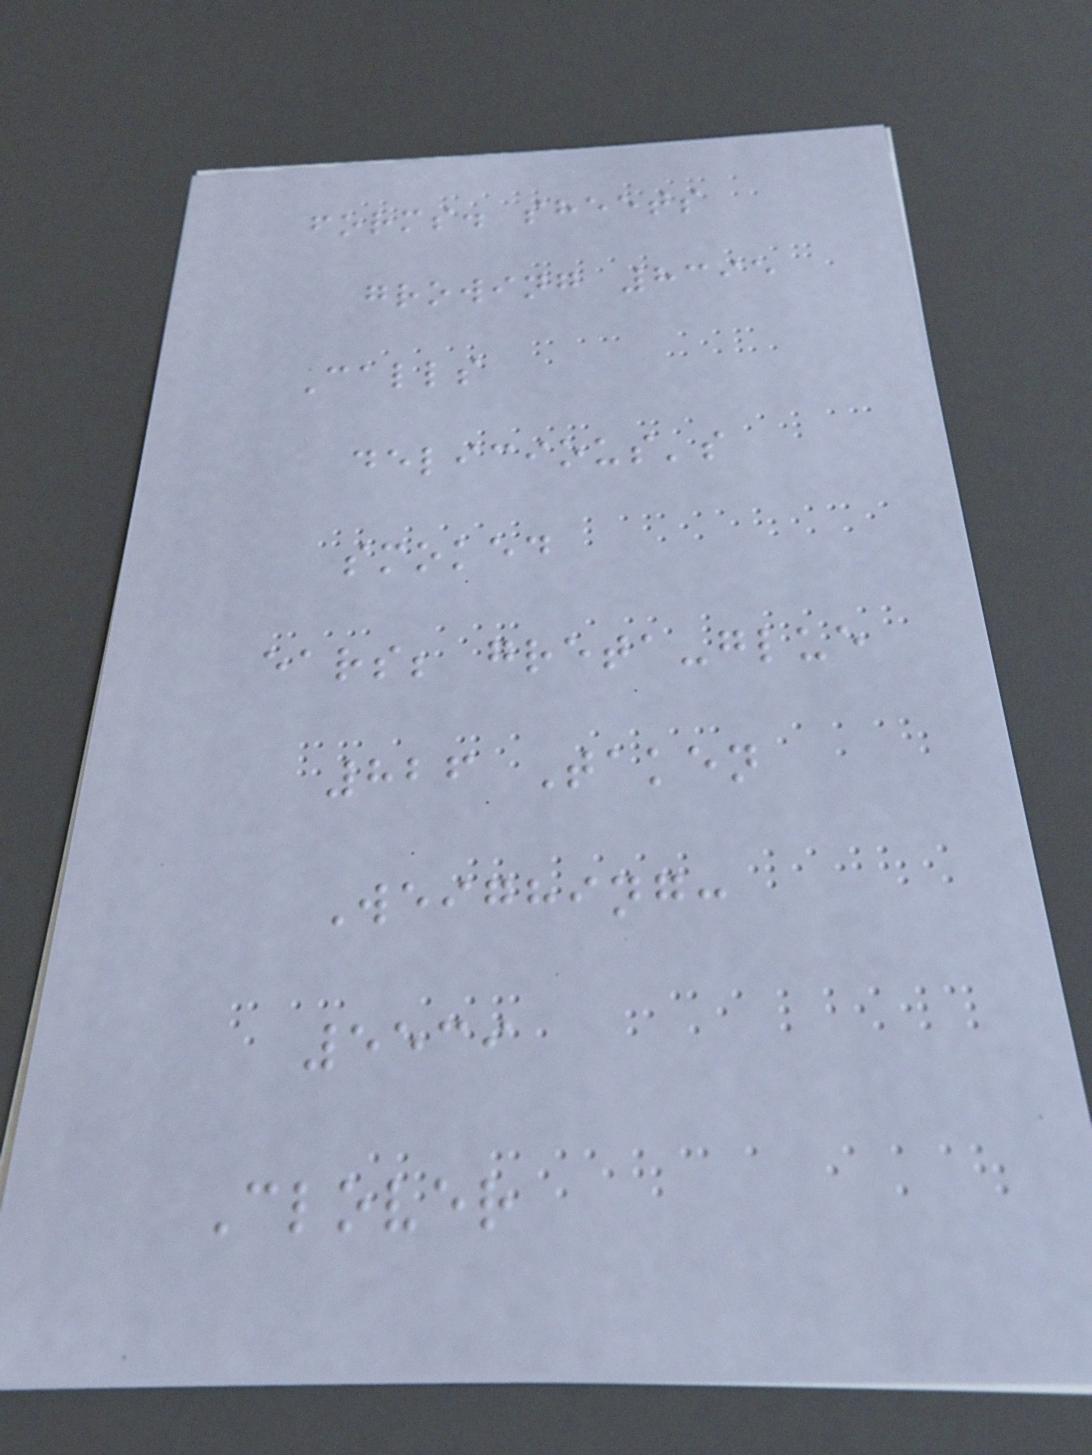forms. sheets
growing 8395
Calls
delicious's
smoked
ears; greta-glue
826 Taken
Weighing:
5539
Clover
